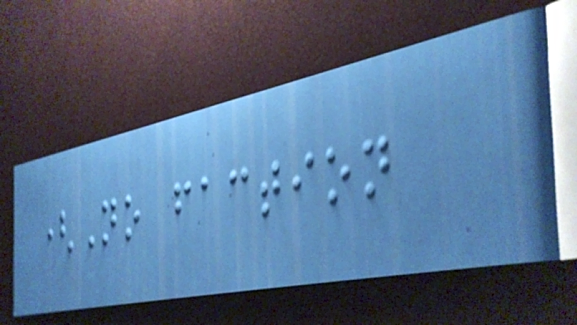(No faction
